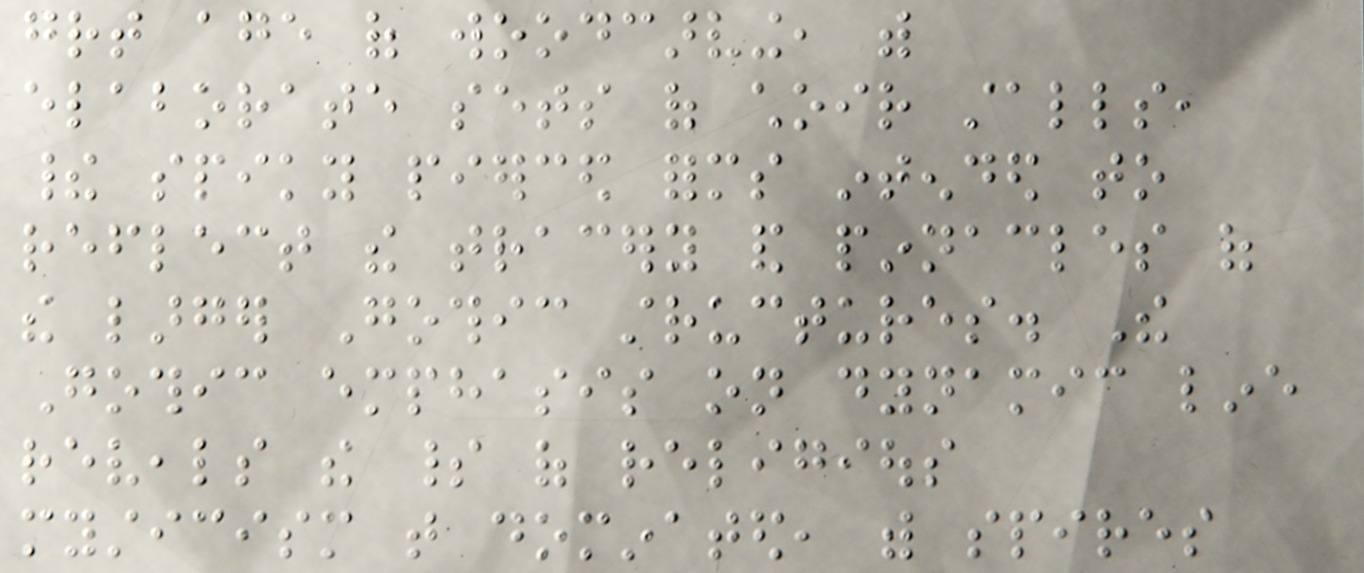great age of woodcarving, with
elaborate sets of choir stalls,
their spiky pierced forms intended to
reflect the tracery and pinnacles of
the larger Gothic structures. The
Gothic emphasis on dynamic line
reveals the spirit of religious
mysticism that dominated, with spires
